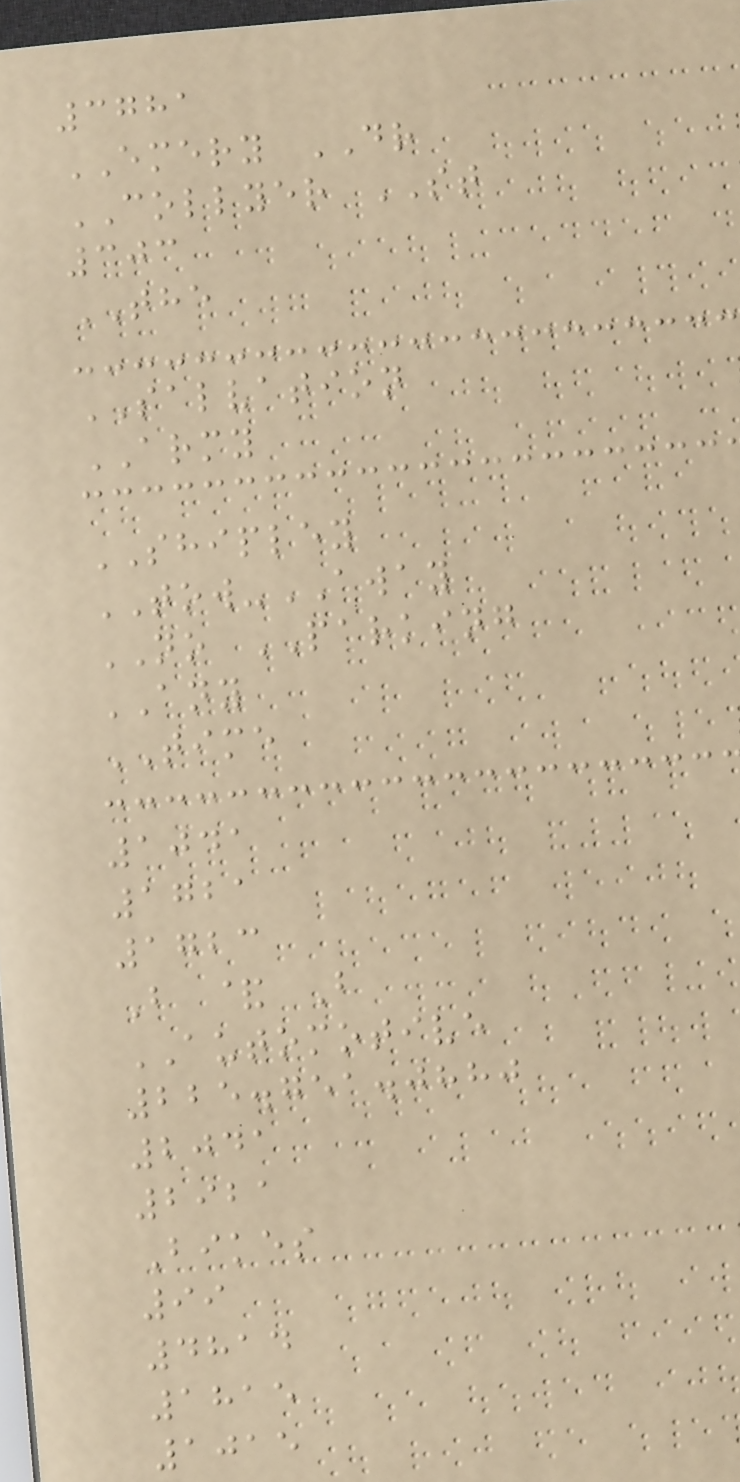3781
EMERY DR
COLLYER ST
303
THE
SALVATION
ARMY
SHIPLEY
TOW-AWAY
NO PARKING
ANY
TIME
1041
1721
1723
B & B
AUTOMOTIVE
225.751.0880
2041
2921
Bikes
99
4814
1815
1015
